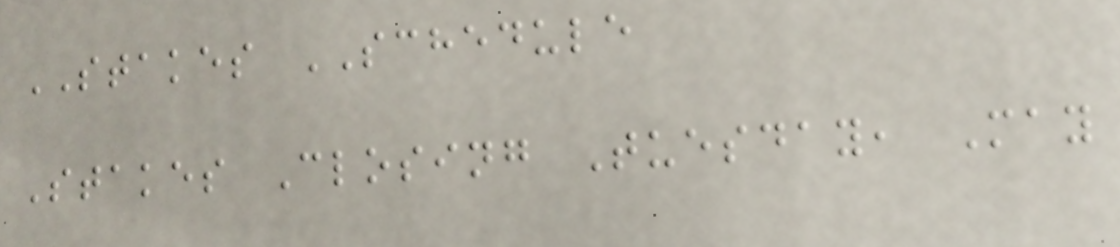STAKES SCHEDULE
Stakes Closing Tuesday, May
